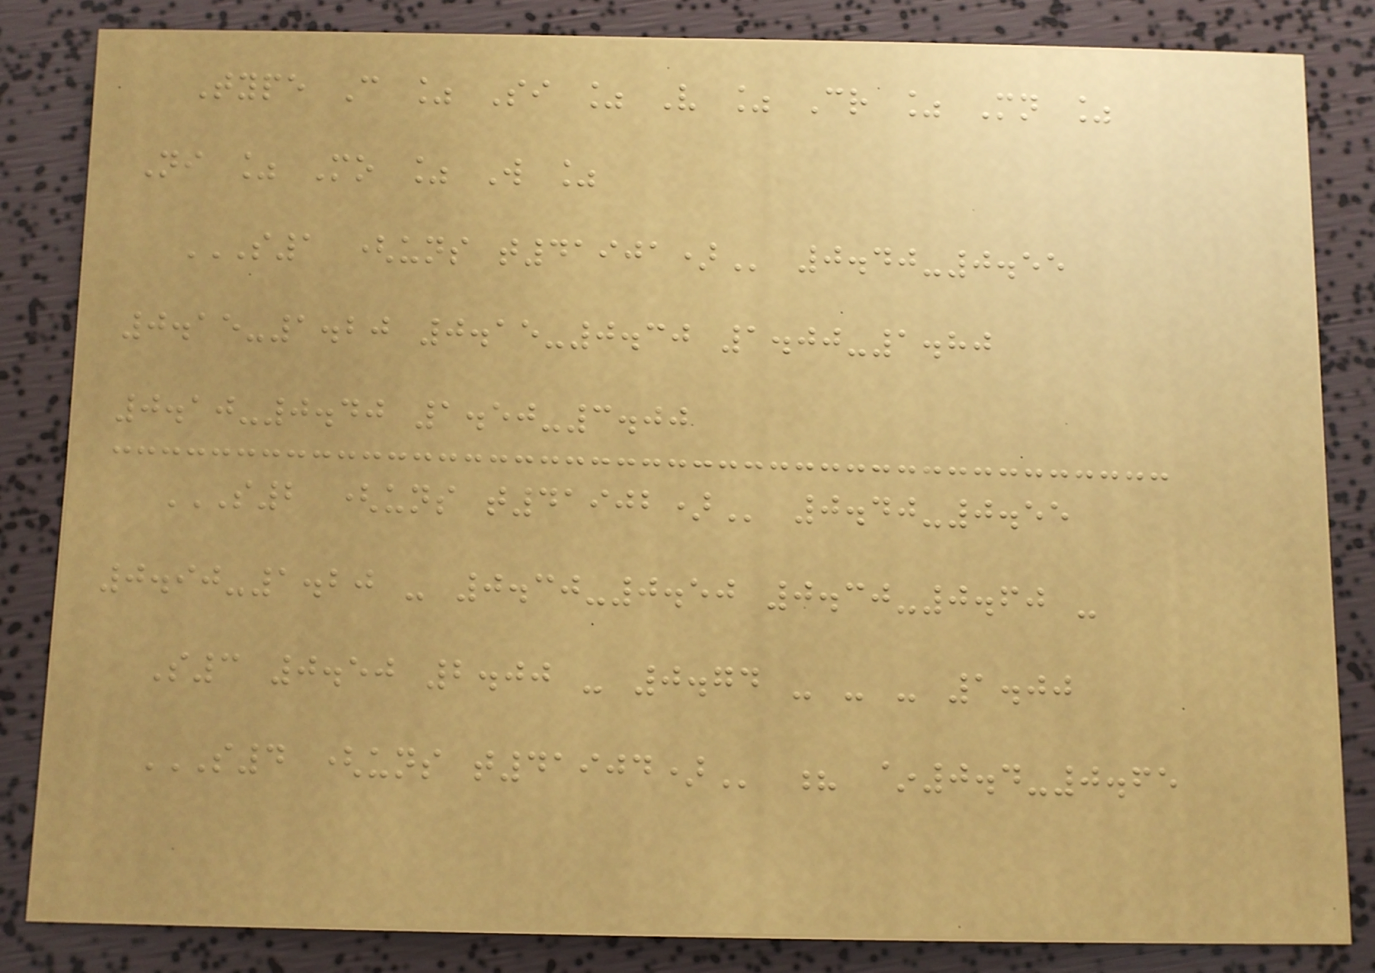Type C % Si % V % Cr % Mn %
Ni % Mo % W %
S1 (UNS T41901) 0.40-0.55
0.15-1.20 0.15-0.30 1.00-1.80
0.10-0.40 1.50-3.00
S2 (UNS T41902) 0.40-0.55
0.90-1.20 - 0.30-0.50 0.30-0.60 -
S3 0.50 2.00 - 0.74 - - - 1.00
S4 (UNS T41904) ? ~0.4-0.65
